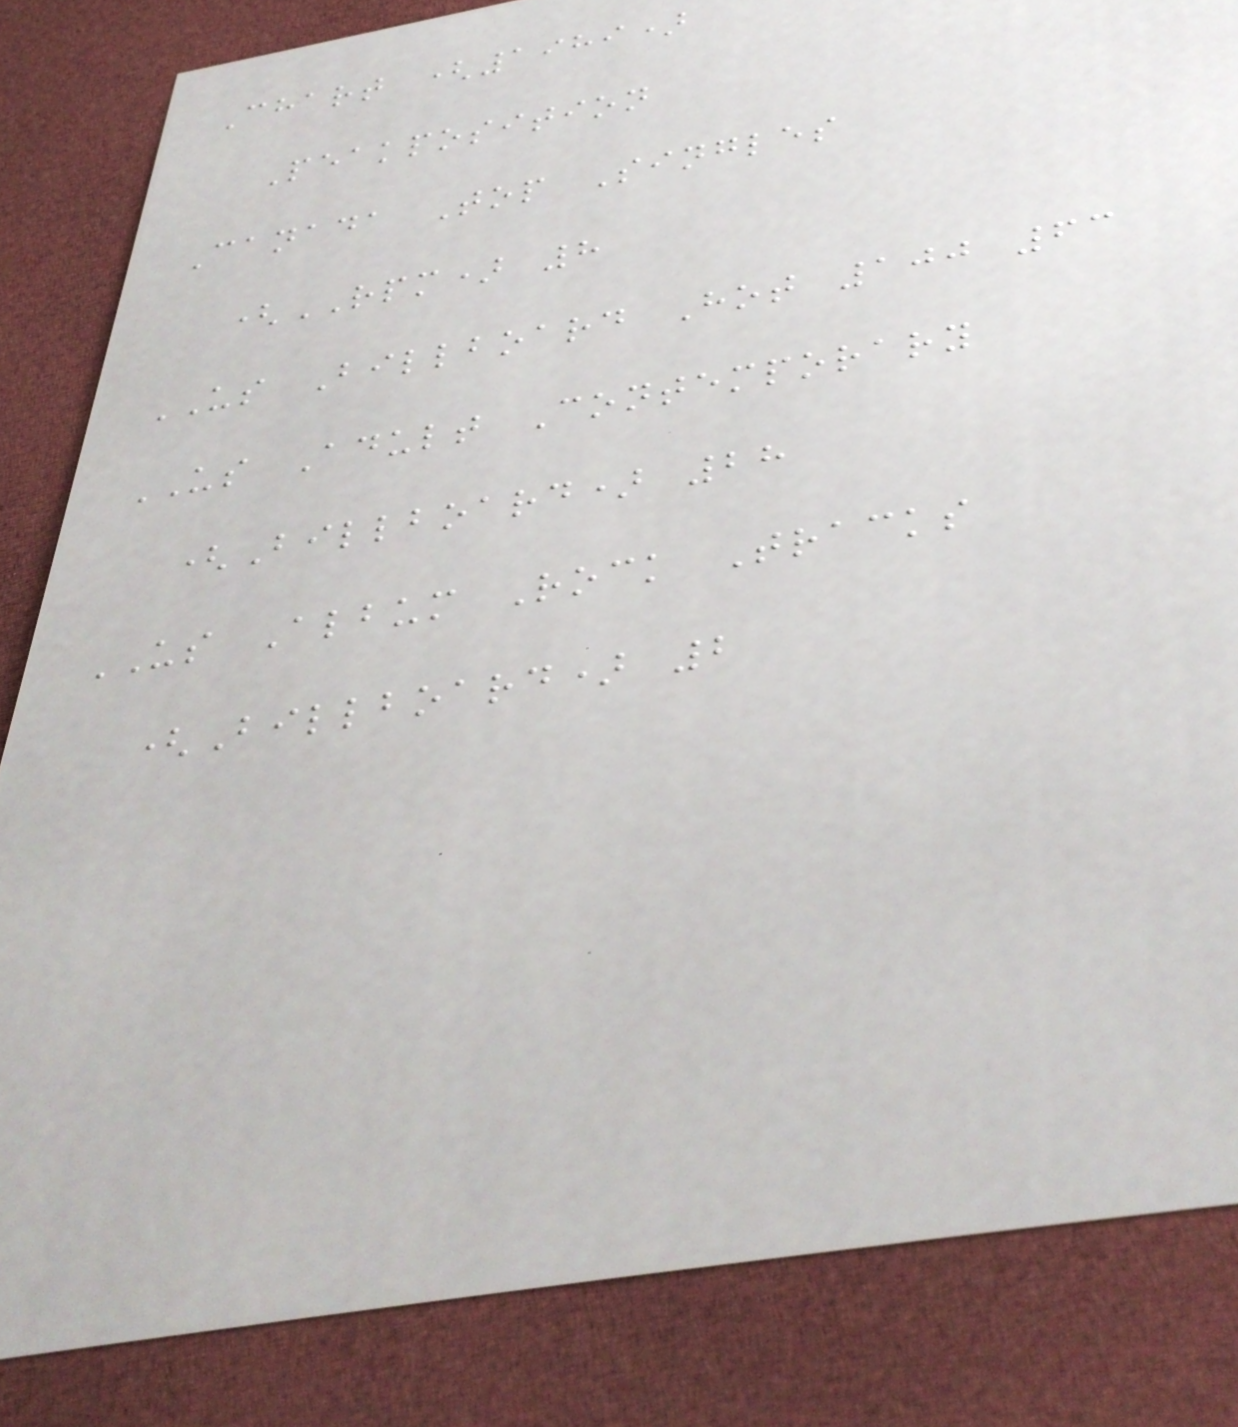Chart (1989)
Peakposition
Canada Top Singles
(RPM) 8
US Billboard Hot 100 63
US Adult Contemporary
(Billboard) 28
US Album Rock Tracks
(Billboard) 2
